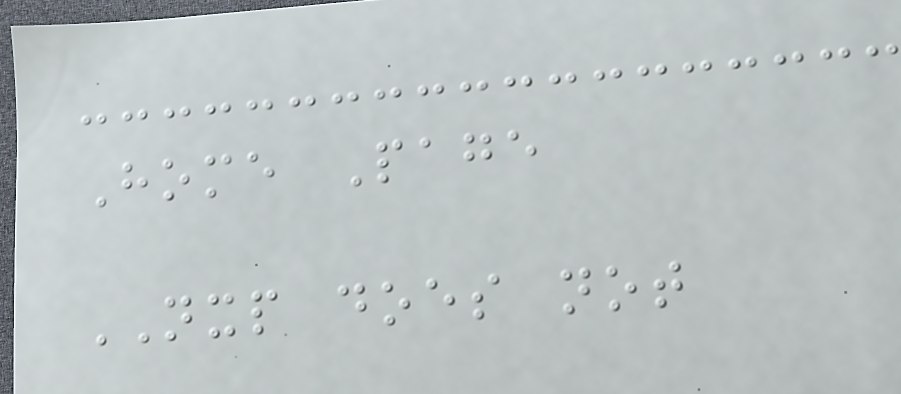Home Page
NXP does not
